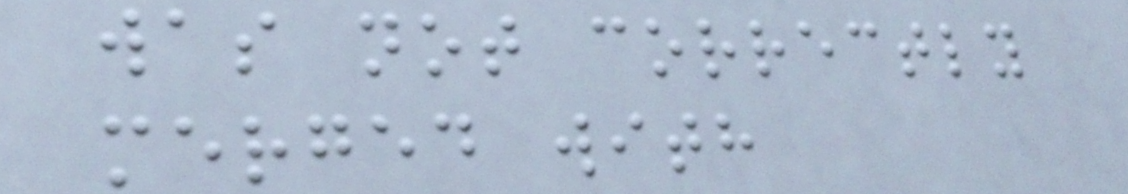was not correctly
merged with
